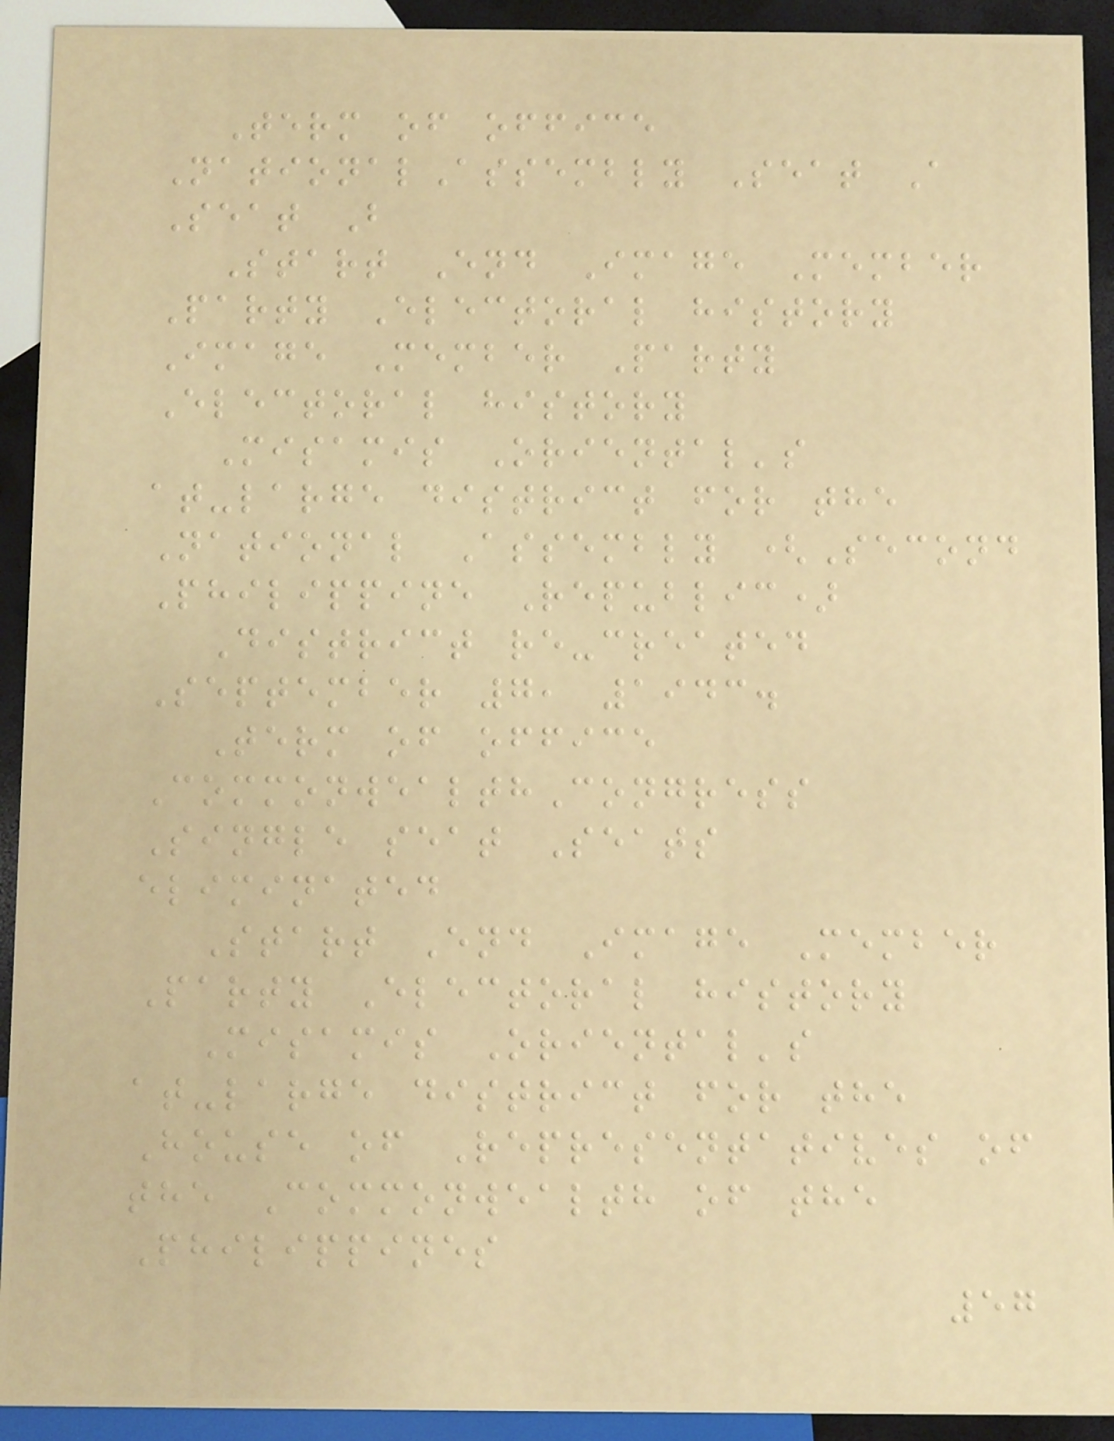Term of office
NationalAssembly Seat A
Seat B
Start End Image Member
Party Electoral history
Image Member Party
Electoral history
Misamis Oriental's
at-large district for the
National Assembly (Second
Philippine Republic)
District re-created
September 7, 1943.
Term of office
CommonwealthCongress
Single seat Seats
eliminated
Start End Image Member
Party Electoral history
Misamis Oriental's
at-large district for the
House of Representatives of
the Commonwealth of the
Philippines
57
